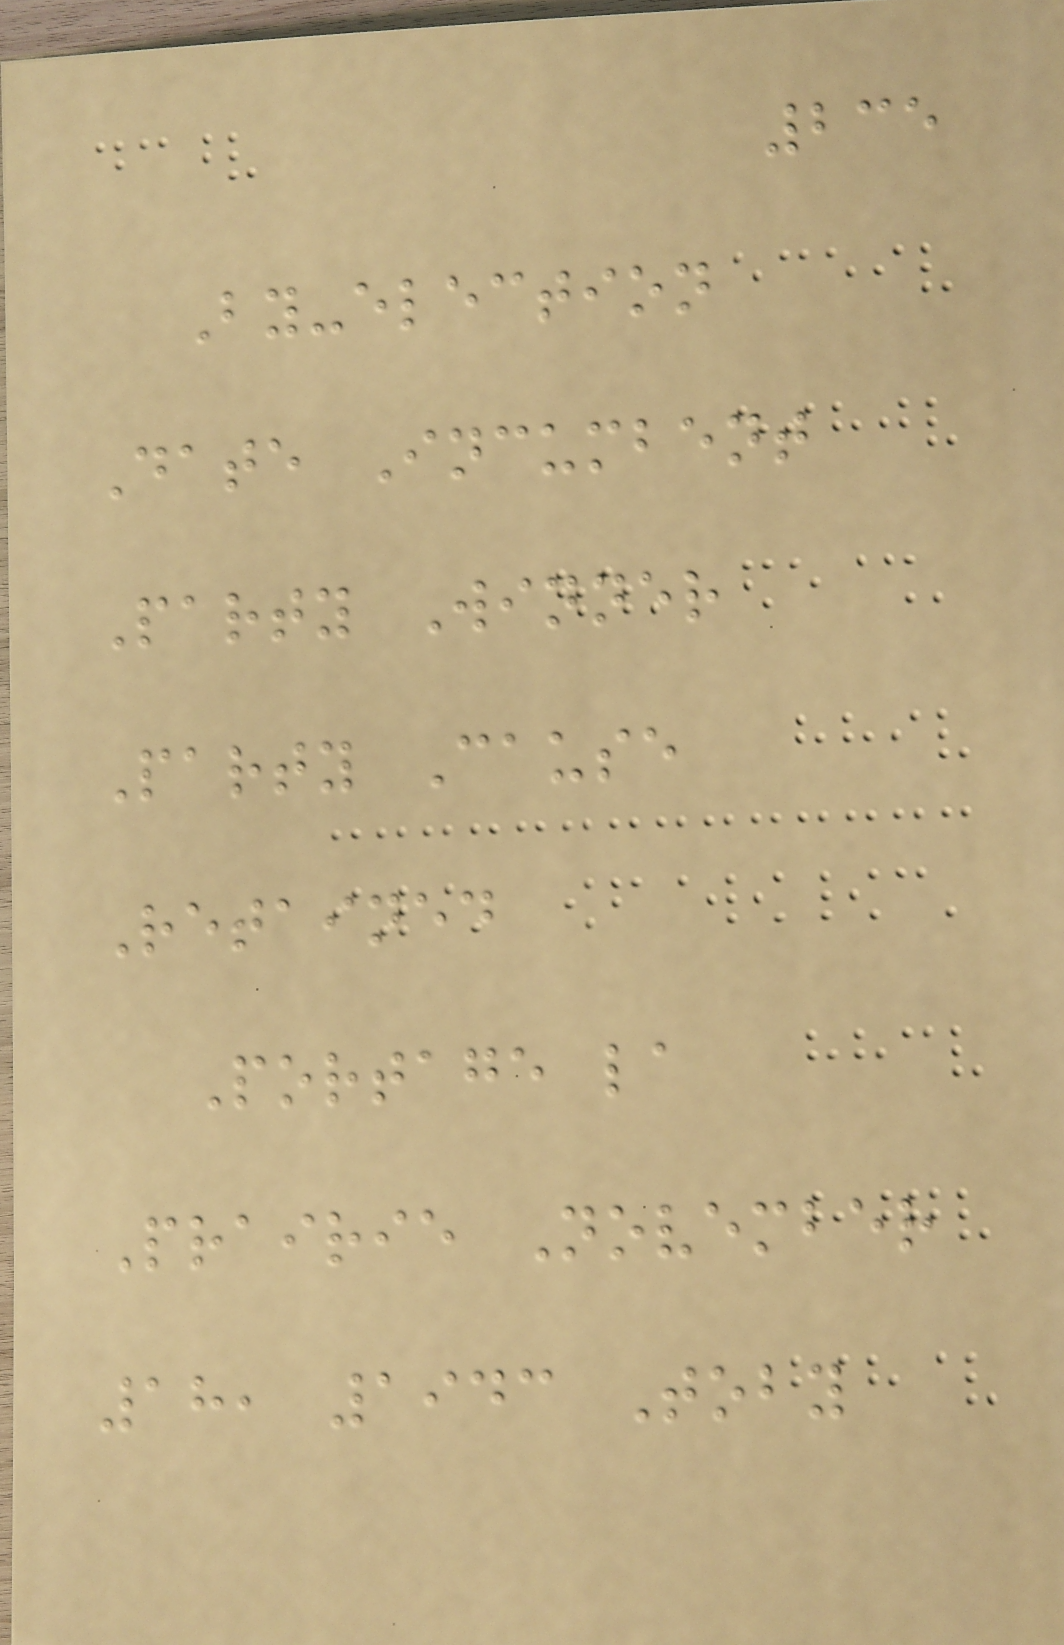235
By-election
Date Incumbent
Party Winner
Party Cause
Retained
Portage la
Prairie November
18, 1943 Toby
